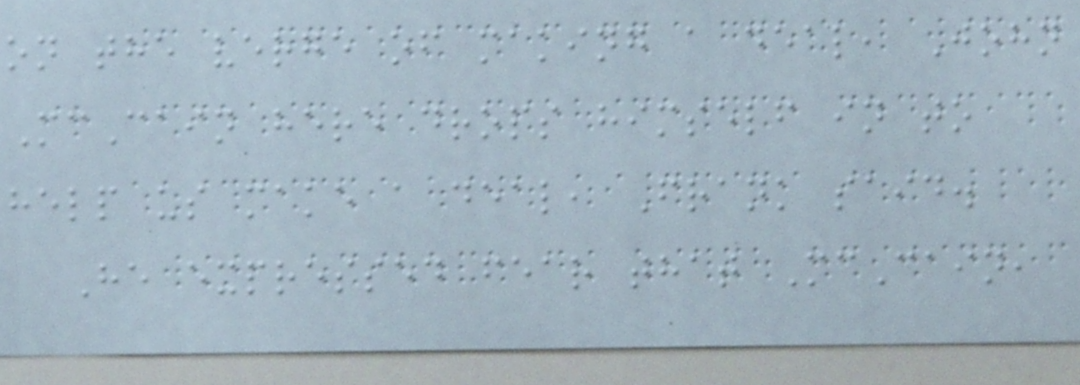on the verge of making a deal, John
McCain here drops himself in to
help us make a deal, Frank said.
He expressed fear that McCain,
